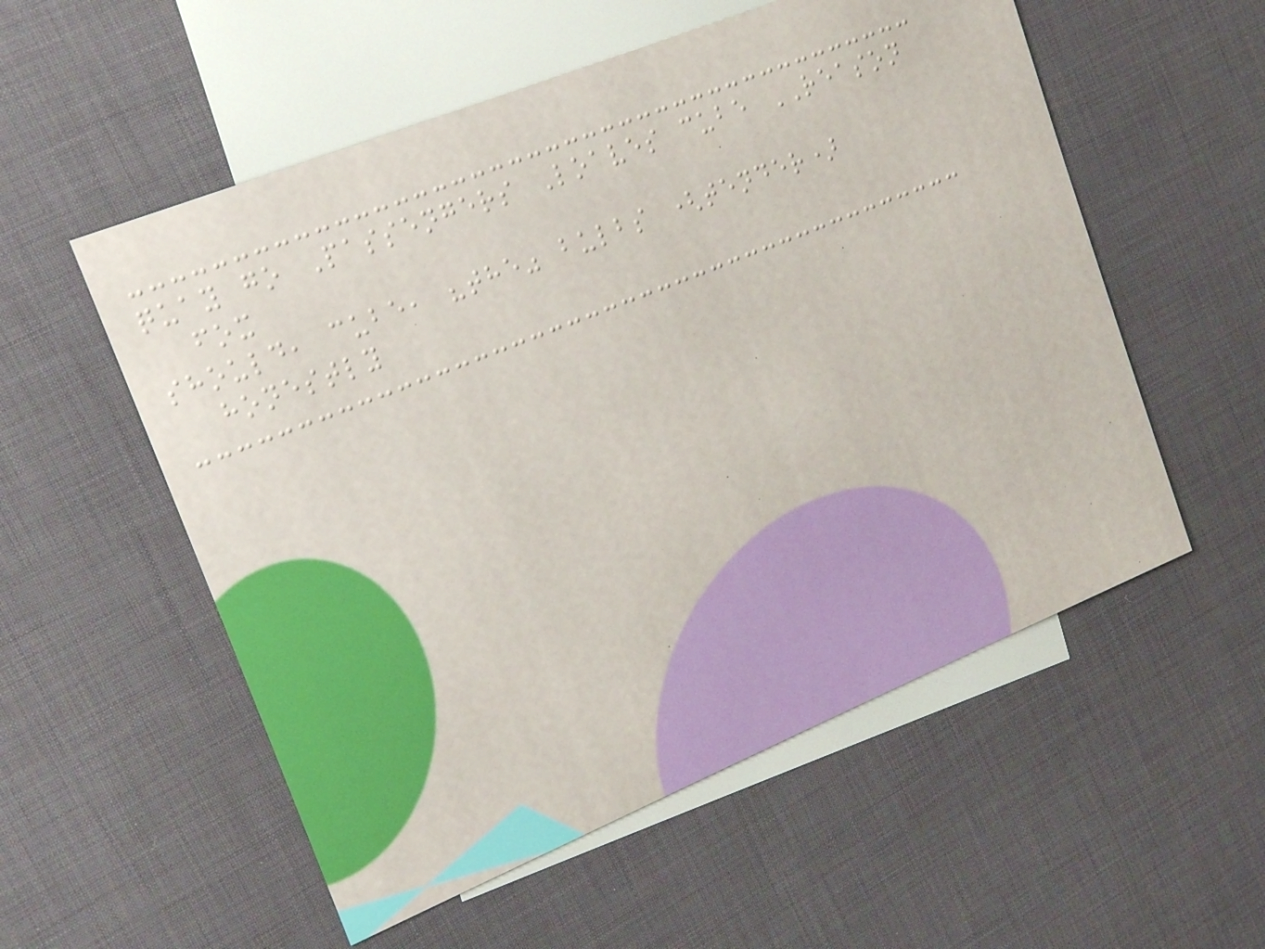quay go Passengers Loaves cube REASON
fox
should, cube, "the" bulbs (tender)
honestly
